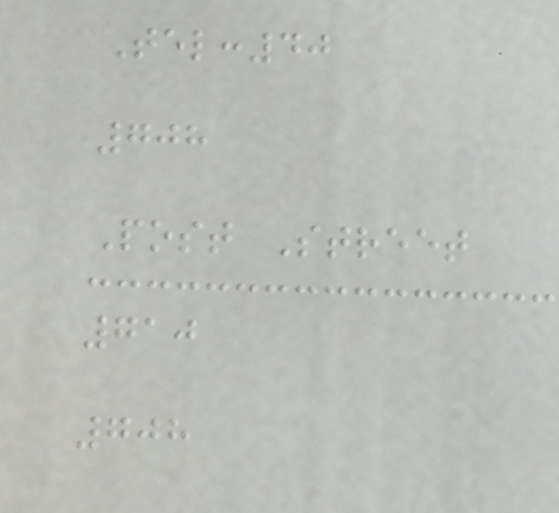Tel:40
708
Post Street
710
708
